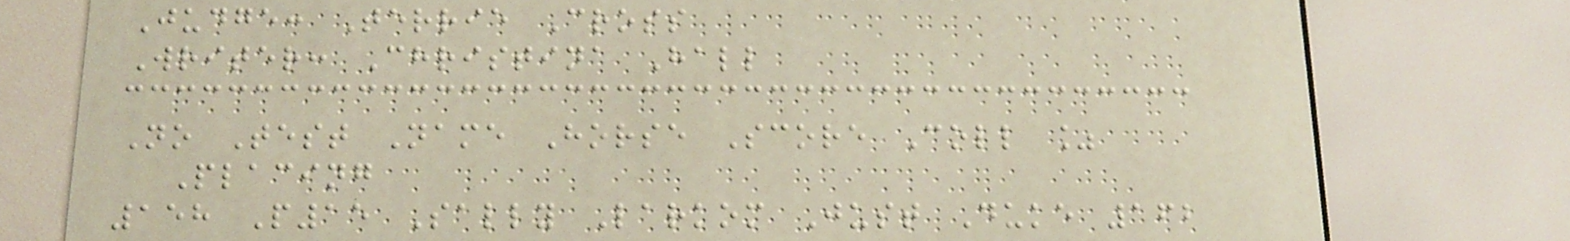Judge: Terrie Cross
Writer: Christina Hall
No Test Name Horse Score Coll %
Placing
158 P15 Sally Larkom Just Duke 162
